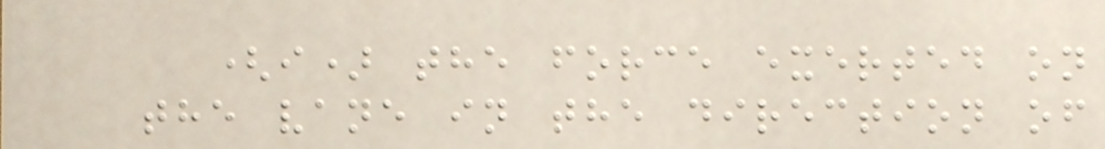(i) the force exerted on
the vane in the direction of
